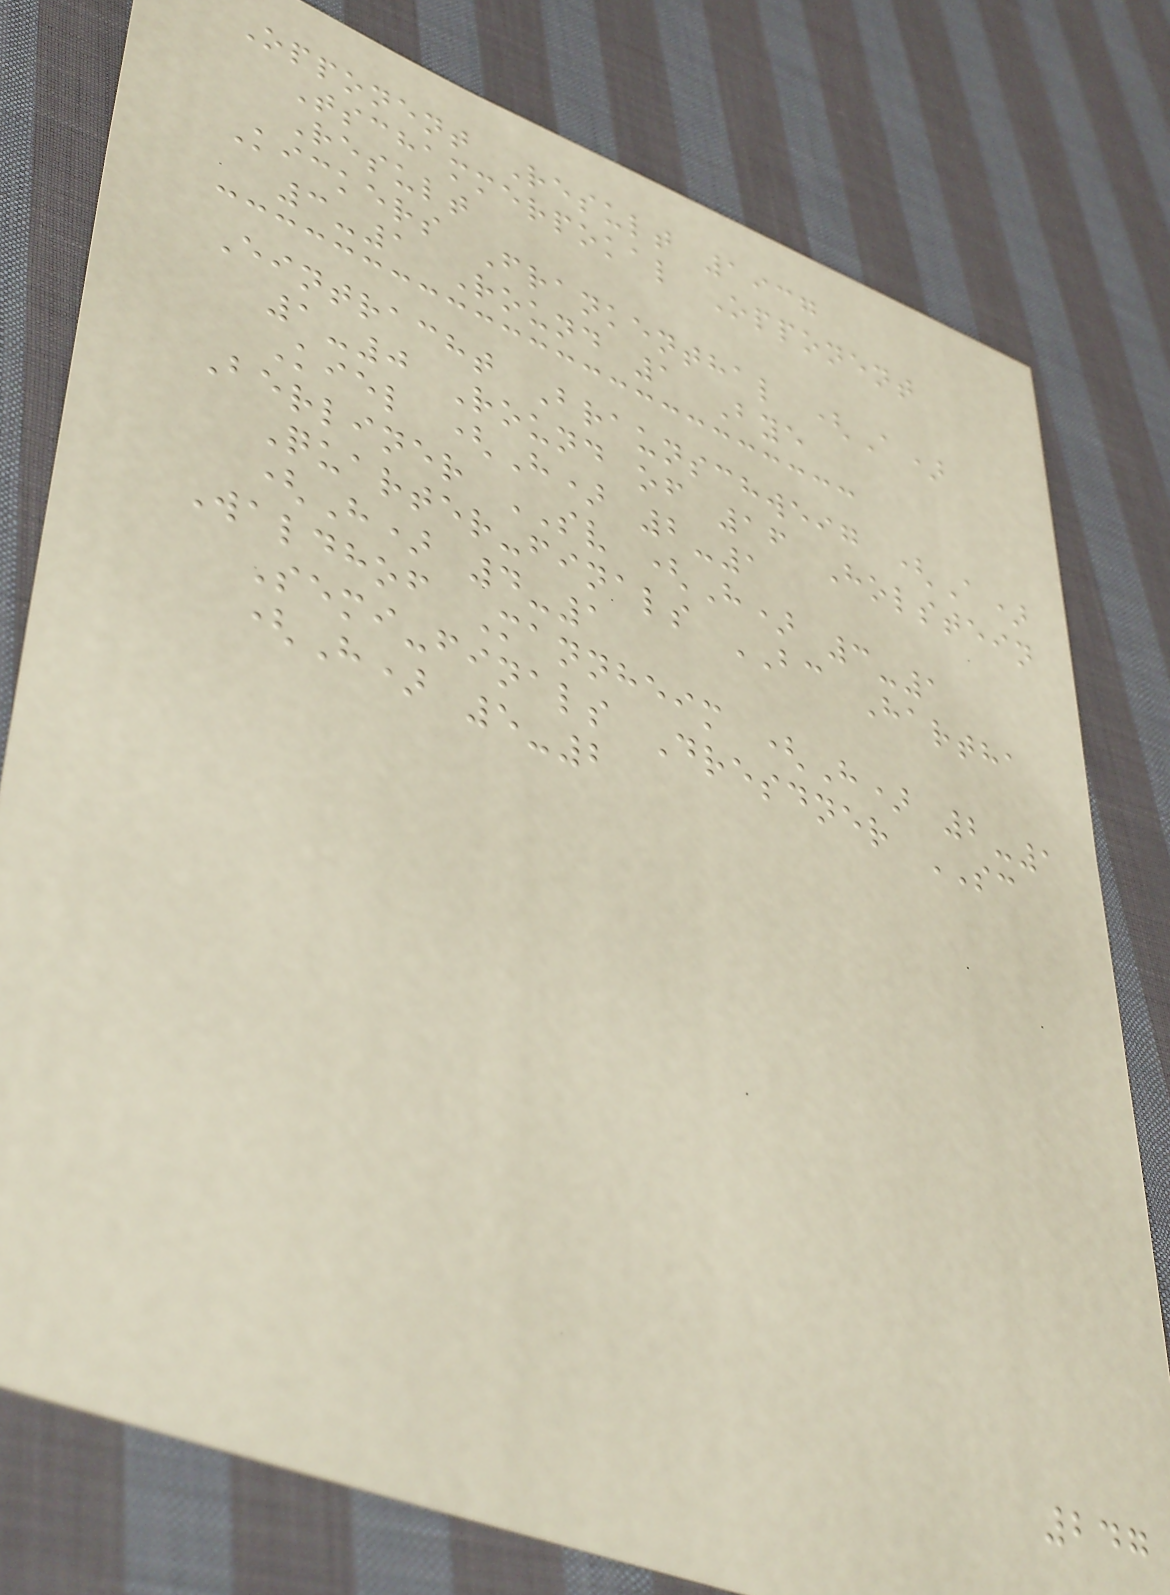Opponent Result 1937
Tschammerpokal Opponent
Result
Kickers Frankenthal (A)
3-1 Round 1 Bye
Eintracht Braunschweig (A)
1-0 Round of 16 Holstein
Kiel (H) 2-1
Berliner SV (H) 3-1
Quarter-finals BC Hartha
(H) 4-1
Waldhof Mannheim (H) 2-1
Semi-finals Dresdner SC
(H) 5-2
247
